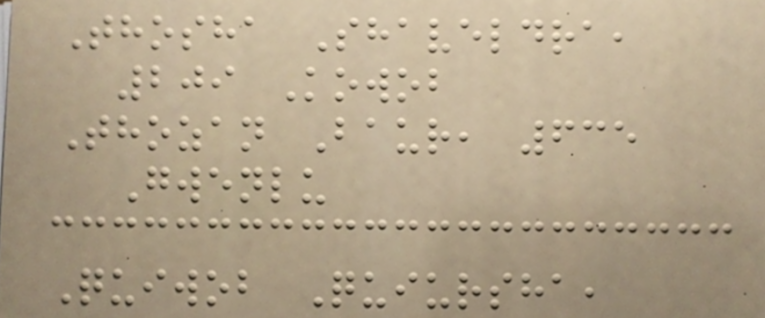Thosha Shaveldra,
209 Kowob
Thozan Baur, 635
Gwenlu
Quiwob Quiursha,
